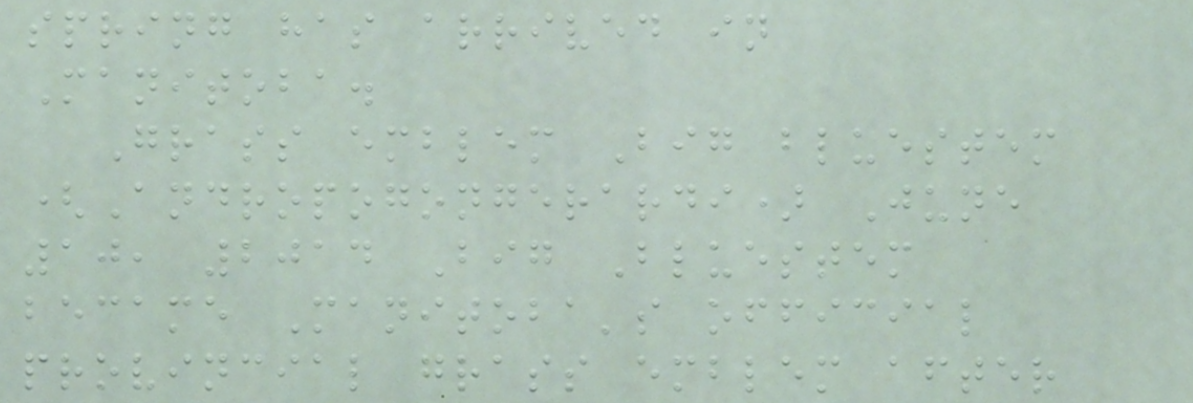spring has arrived in
Manitoba.
Grass emblem Big bluestem
(Andropogongerardi) June
10, 2014 Big Bluestem
became Manitoba's official
provincial grass emblem after
